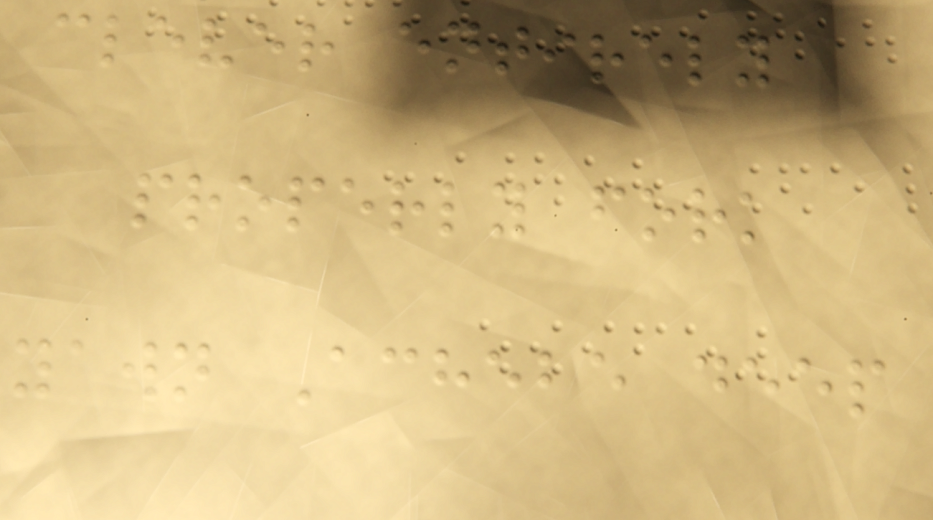clever entirely
properly fork
yawn Achebe deep
